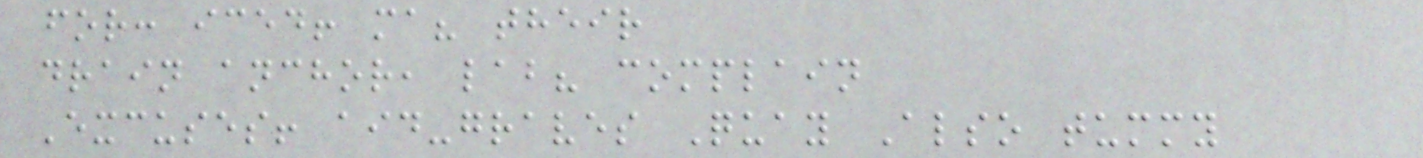for: iced! ma? their
drain anchor, lab? complain
Excuses! aid-graves Quay Also tummy
